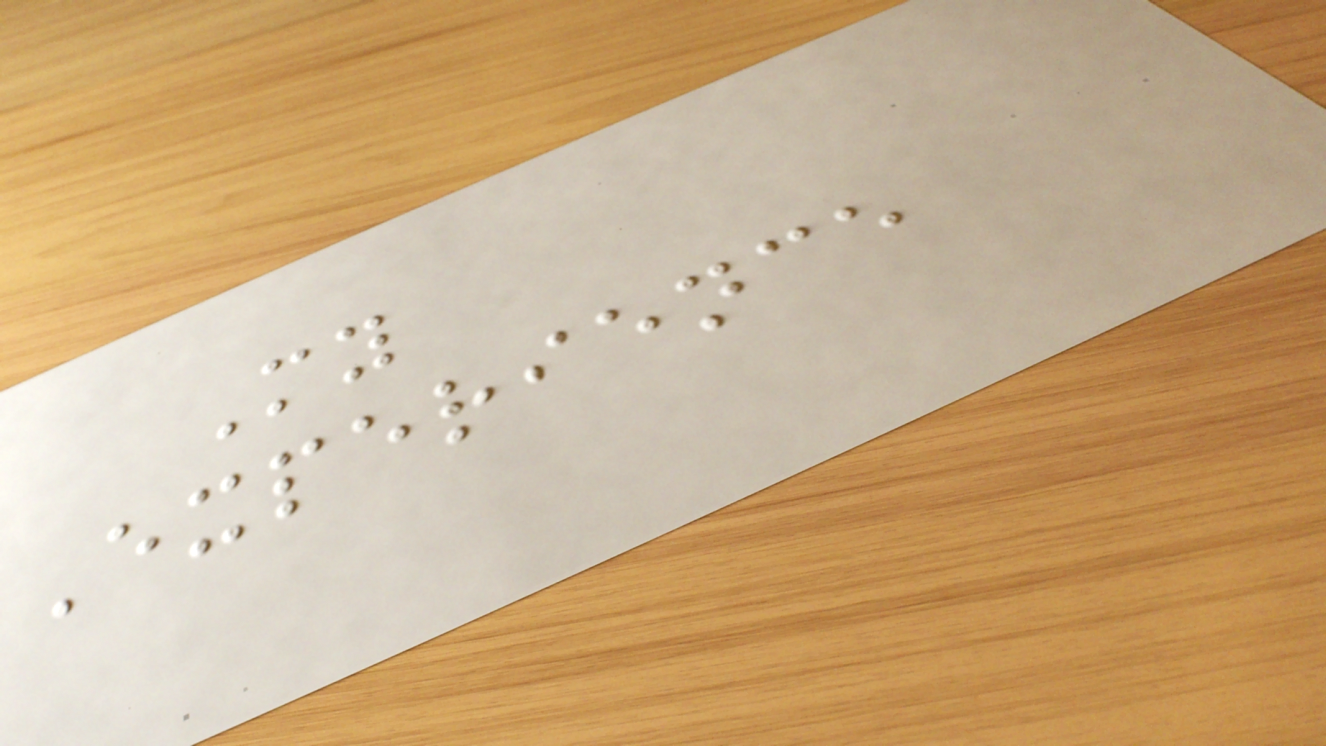My
Experience
